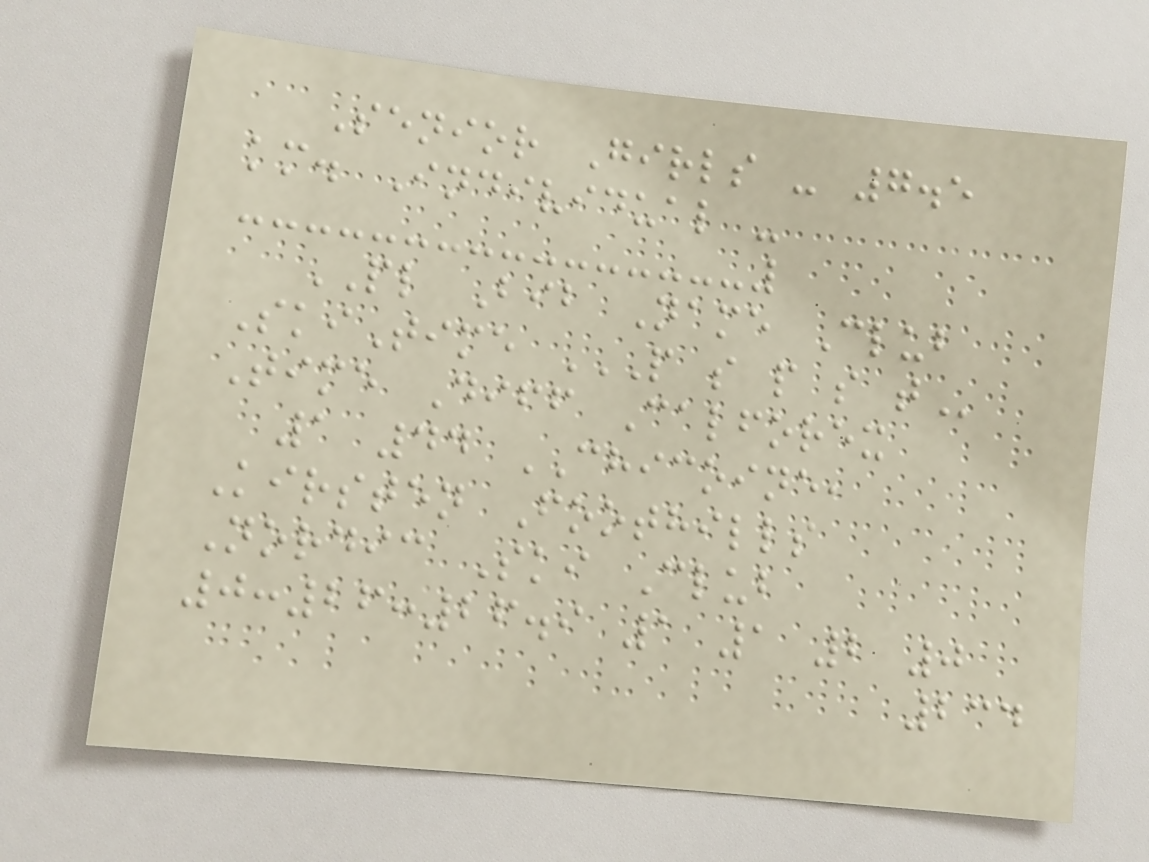Senior Girls - 7.5
km. Individual -
PL Bib Name Club
SkiTime P S P S T
Time Diff Calforex
1 44 CHICOINE,
Kirsten Foothills
Nordic Ski Club
0:26:26.9 1 1 2 0
234
